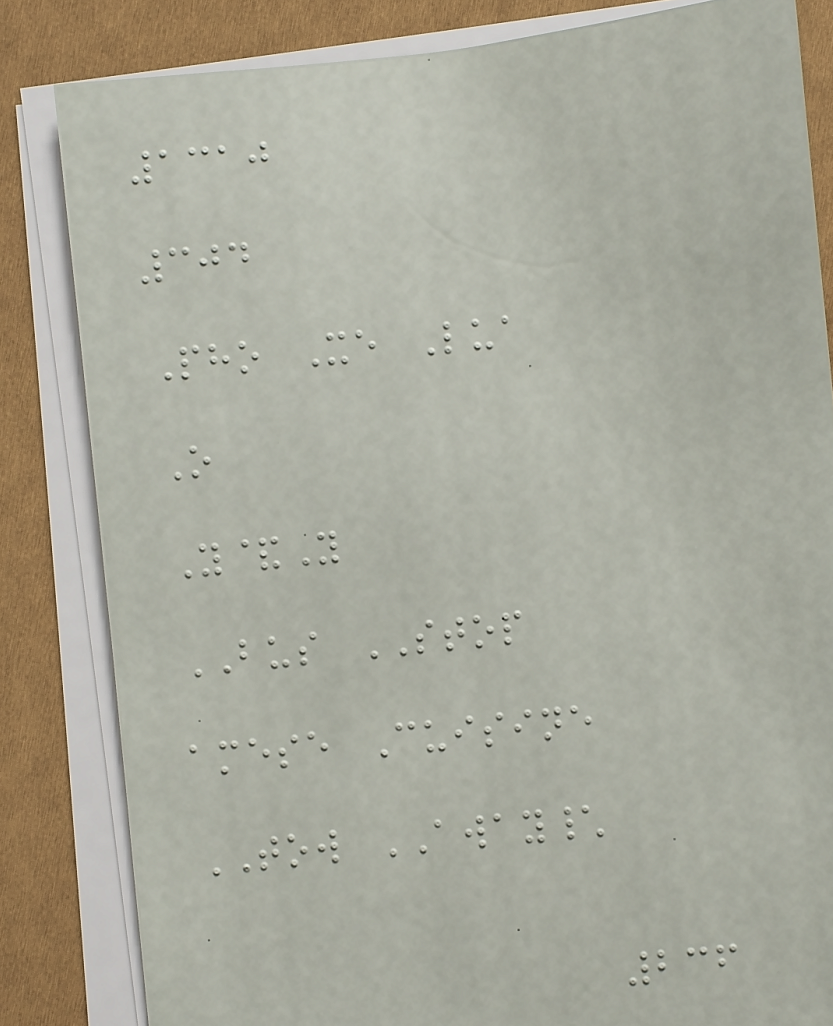1310
304
Pho Xe Lua
O
Y&Y
BUS STOP
amese Cuisine
TOW AWAY\
236
